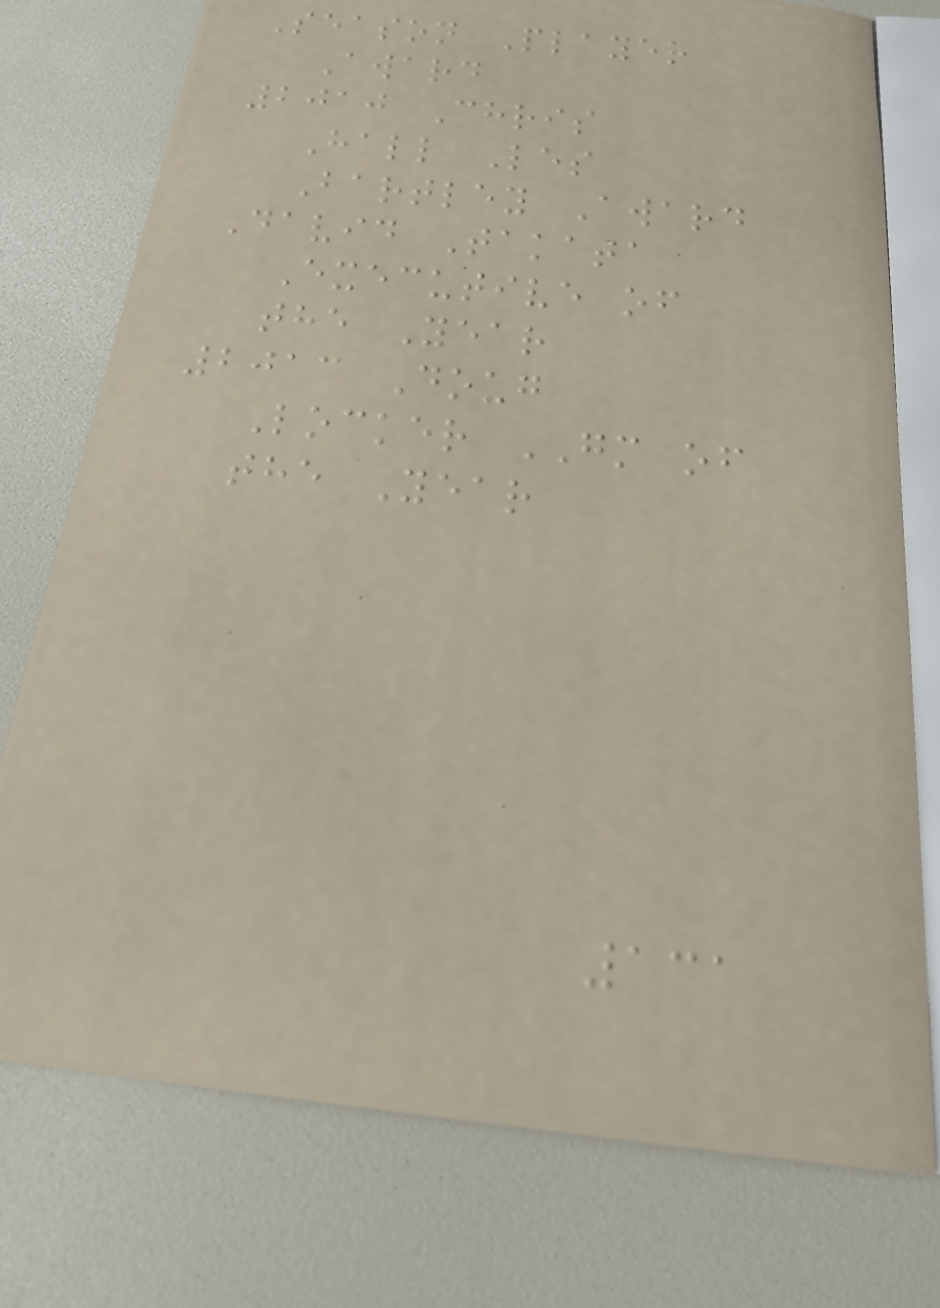Season Player
Award
2010 Chris
Hall Les
Bartley Award
David Takata
Executive of
the Year
2013 Doug
Locker GM of
the Year
131
